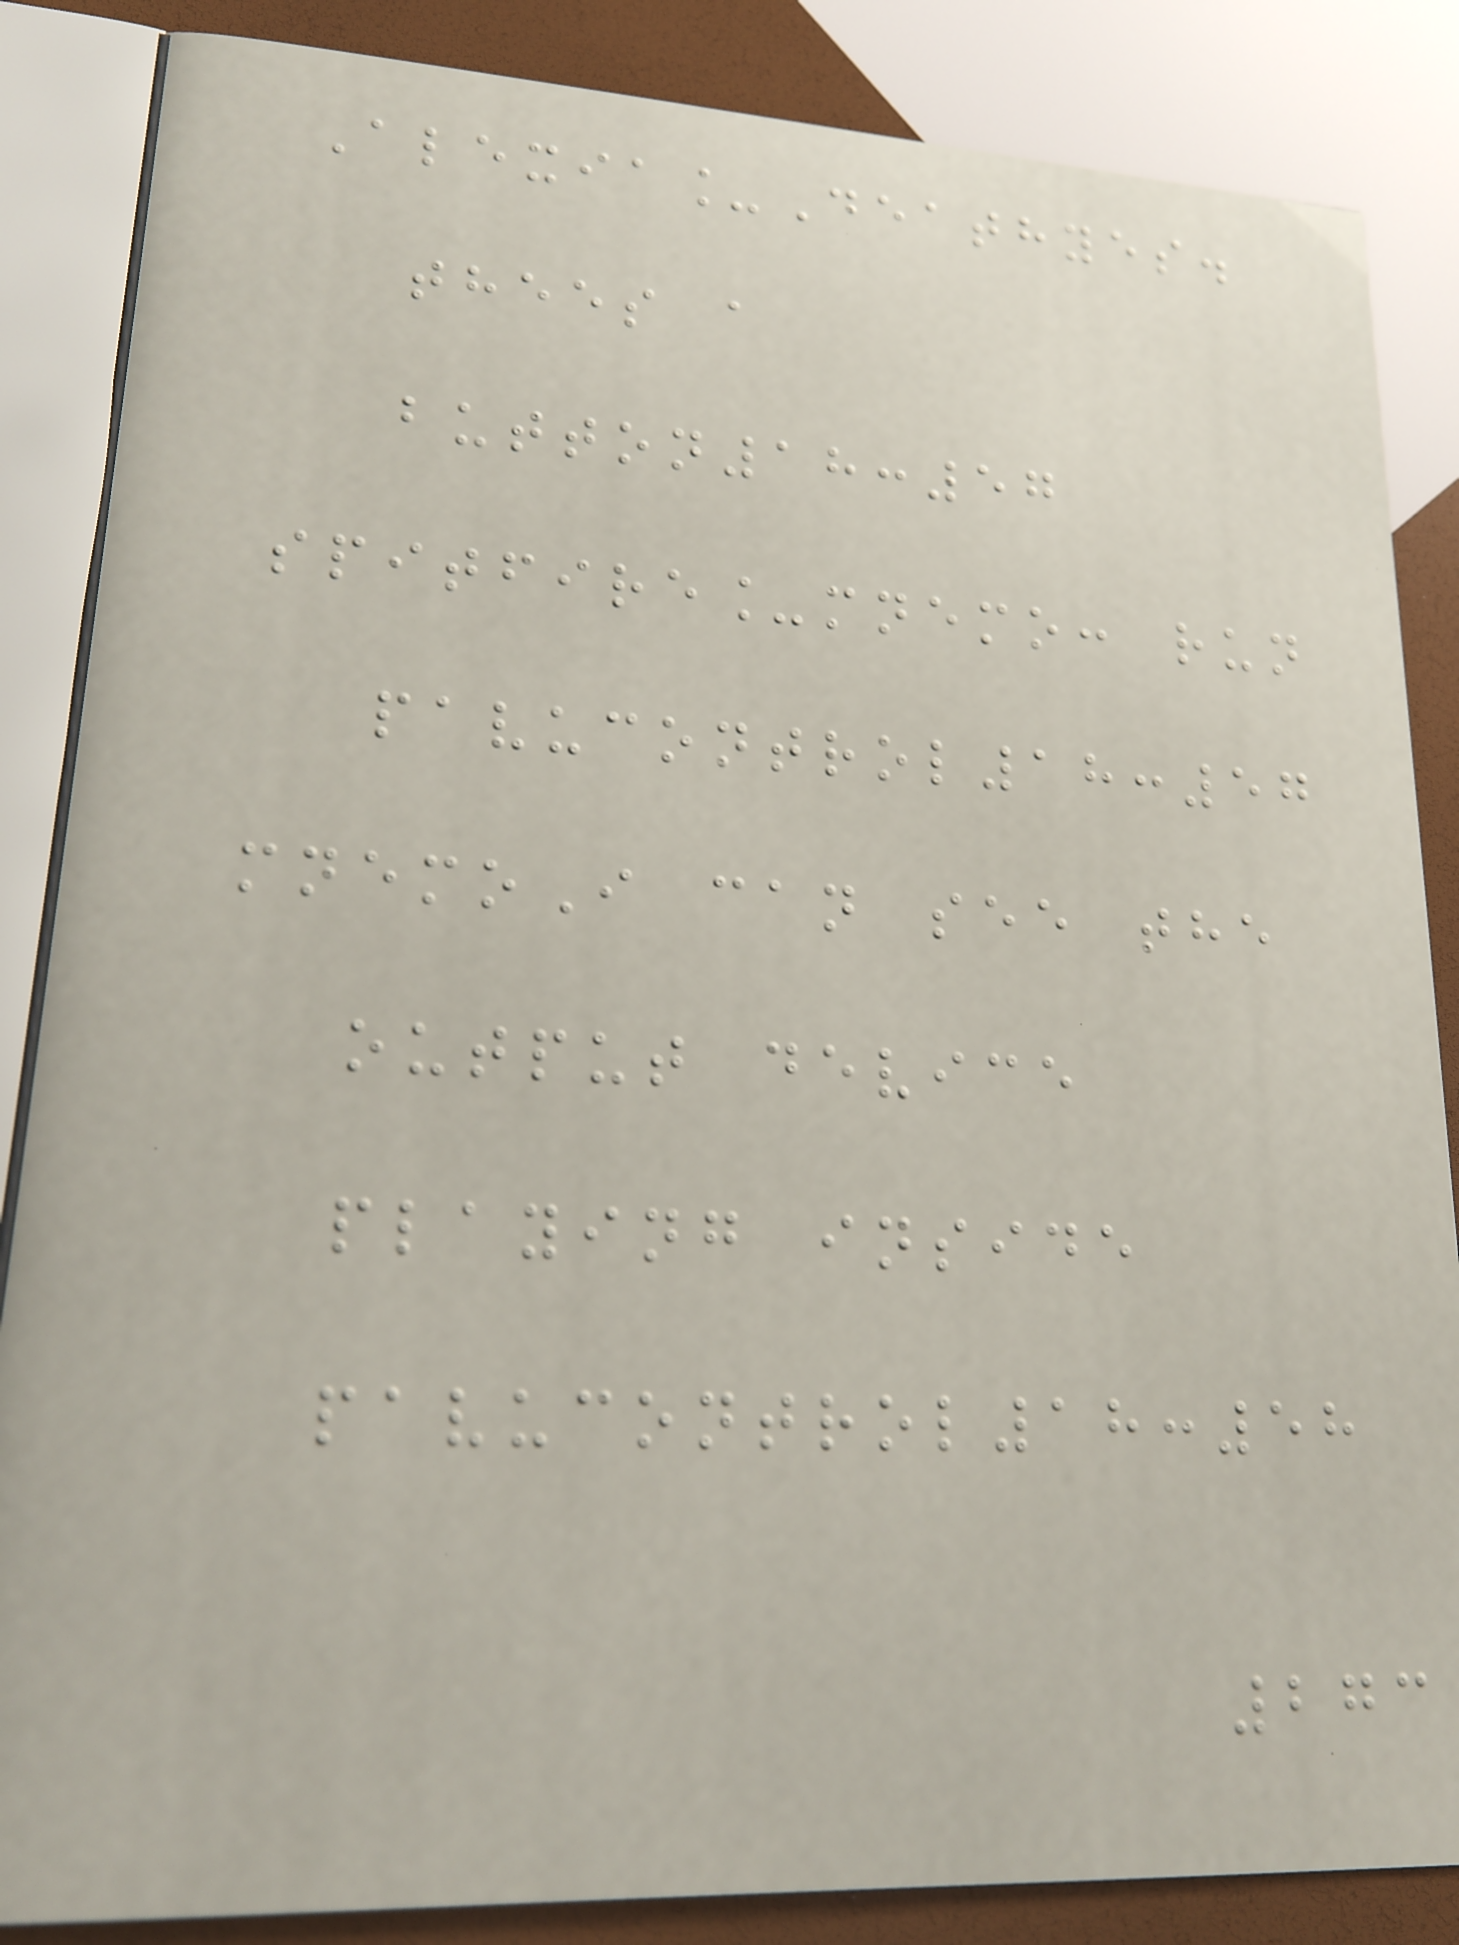Alexia_Deathyes.
thees a
button18:57
spitfire_mnemo: run
pavucontrol18:57
mnemoI can see the
output device
playing inside
pavucontrol18:58
273
